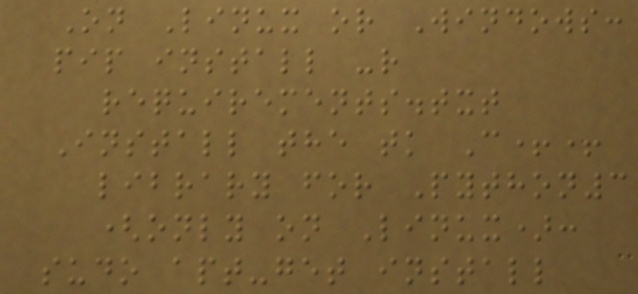On Linux or Windows:
pip install -r
requirements.txt
Install the tk C++
library for Python3
(only on Linux):
sudo apt-get install
